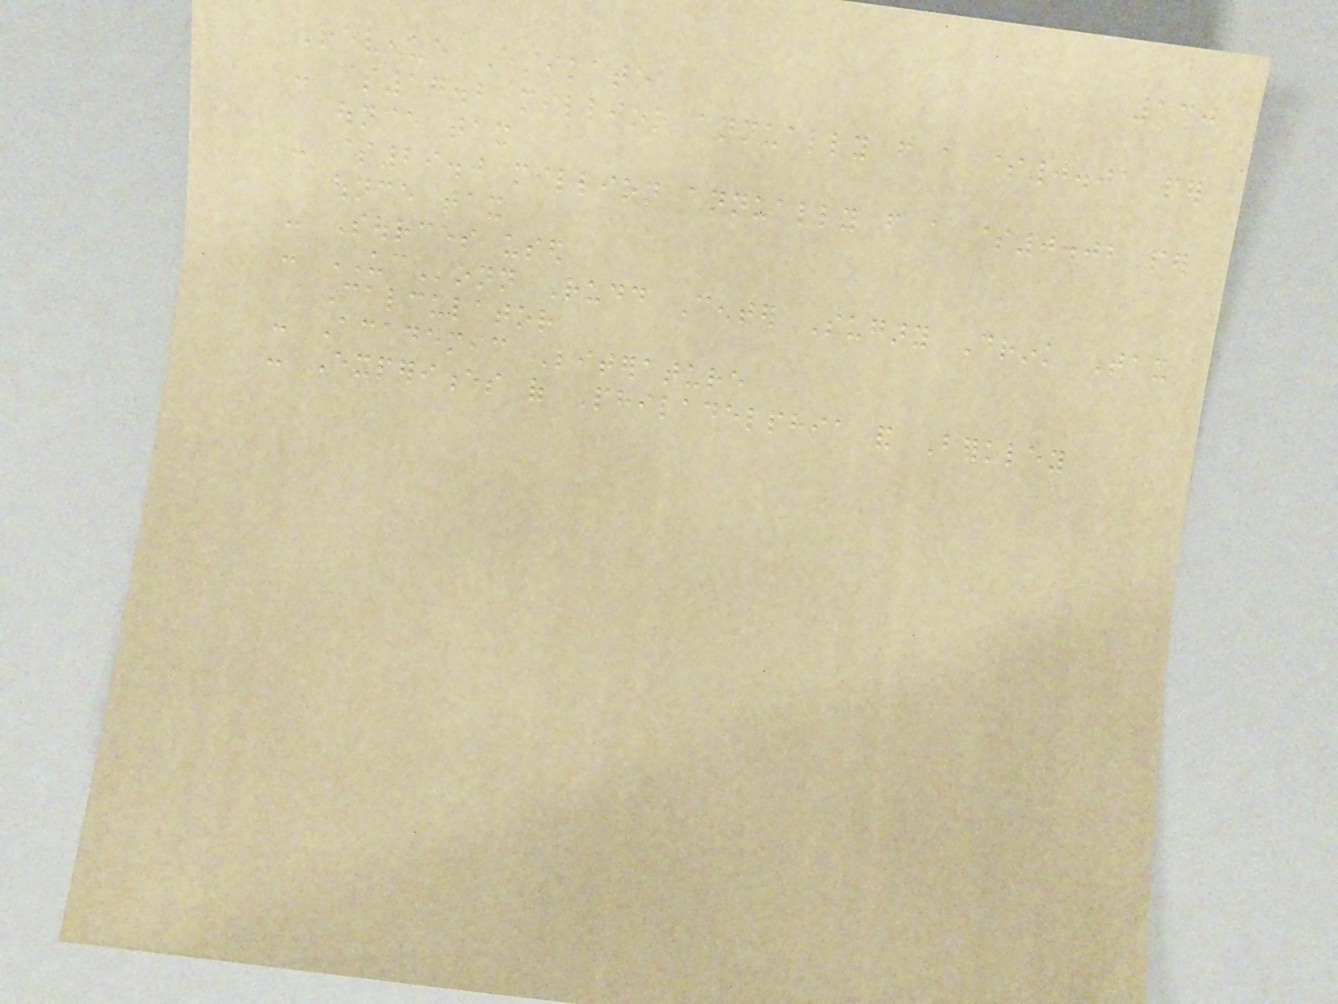130
Revenue Estimate
- $17.2 million annually from a $0.01 per
ounce tax
- $29.0 million annually from a $0.02 per
ounce tax
- Sources used
- UConn Rudd Center Sugary Drink Tax
Calculator
- Academic Literature
- Experiences of Philadelphia and Berkley
